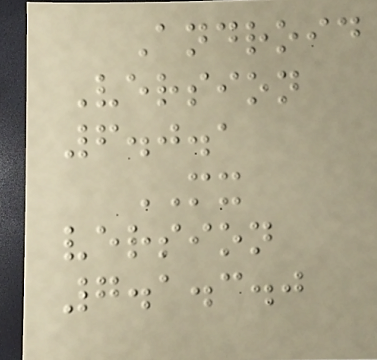Android
Version
6.0.1
MX
version
7.1.3.0
